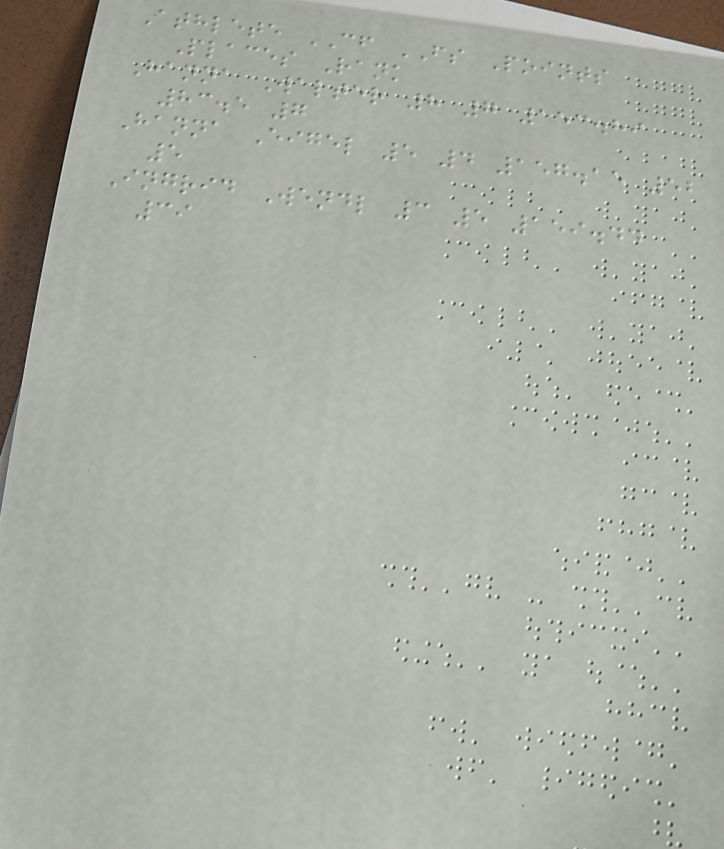Athlete CF FS Points
Places Rank
Hanna Walter 8 7 153.89
83.5 7
Hanna Eigel 5 4 157.15 52
5
Ingrid Wendl 3 5 159.44
39
